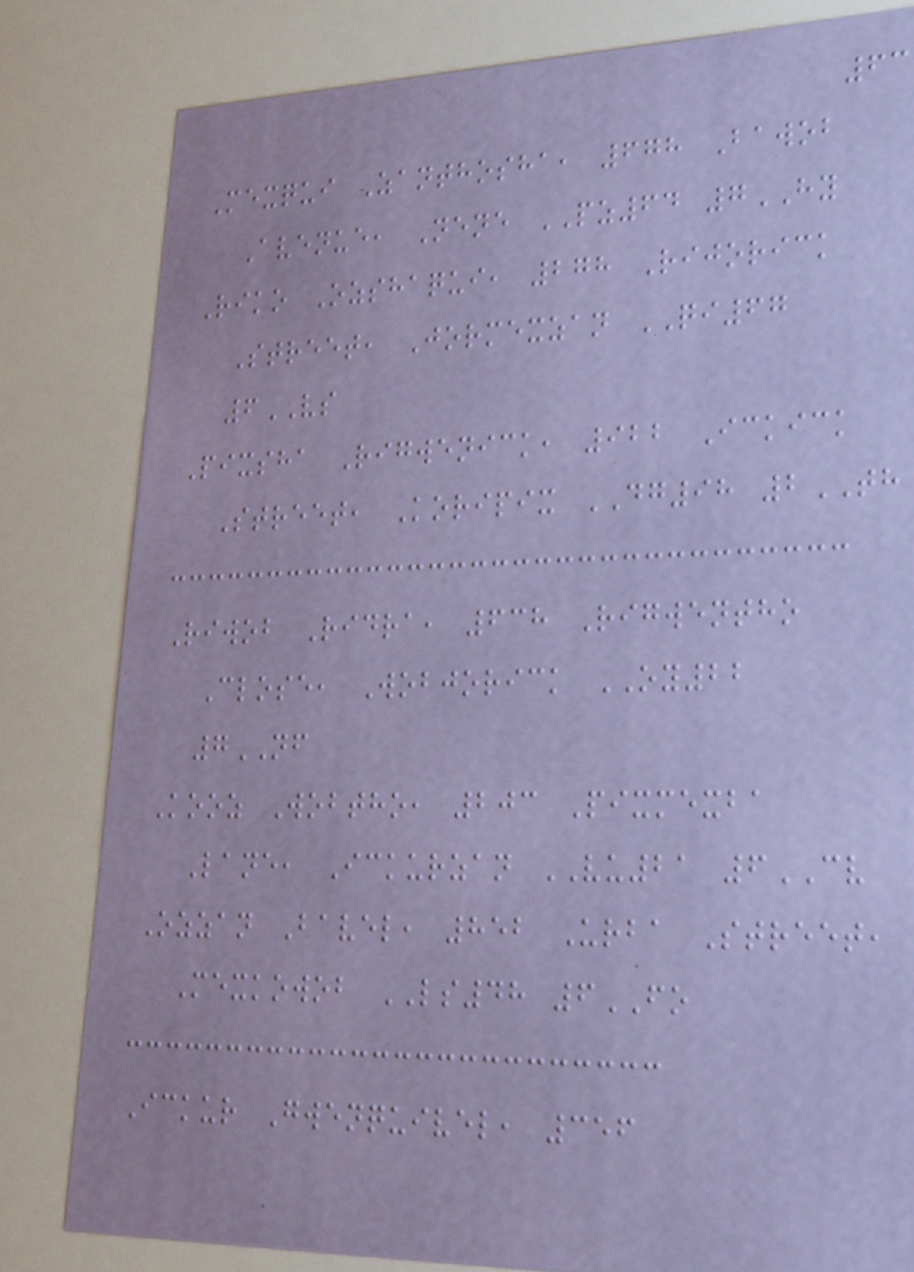63
Mexqui Zanthosha, 678 Bawob
Avenue, Nene PZ64 7HY
Riko Ozshaqui, 278 Rijorick
Street, Jormexzan QI67
6VS
Pixsha Rigwenick, 922 Ickick
Street, Koripix DG98 2TH
Riwob Ridra, 638 Rigwentho
Close, Wobjorick OY22
7NF
Kooz Wobtho, 203 Pixmexba
Lane, Ickurzan VU21 6CV
Ozzan Bavel, 852 Urba Street,
Mexkowob LS48 6FO
Ickur Gwenquivel, 356
